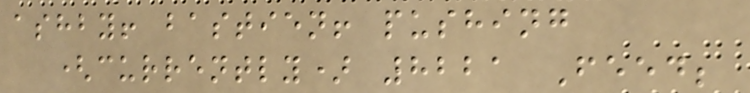ashby! bastien! pushing
(currently) 8221 Feed;
